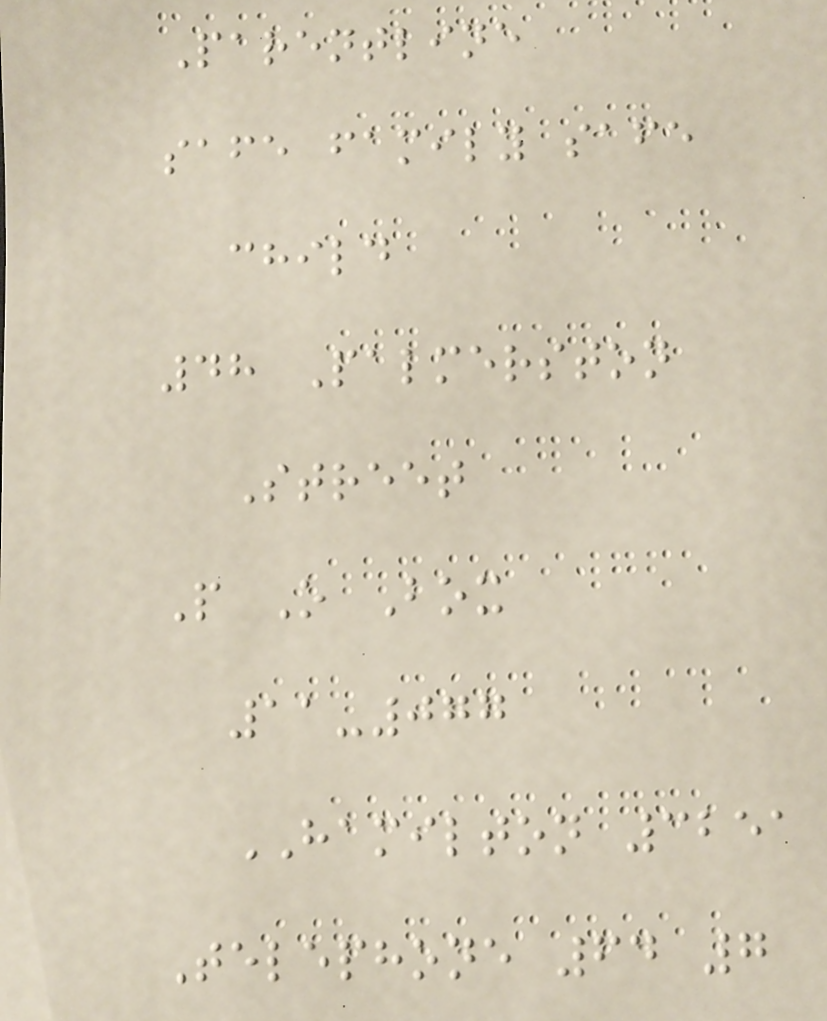Parentline
safe family safe
child
48 Palmerston
Street
P O Box
11-077
HAMILTON 3251
Telephone 64 7
